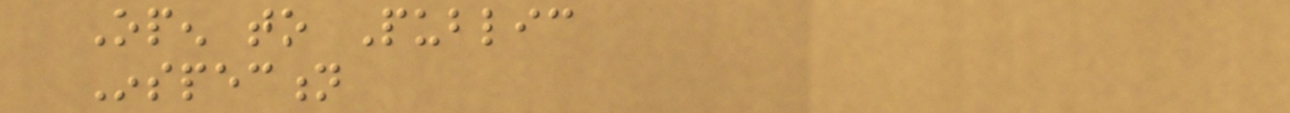Open to Public
Inspection
